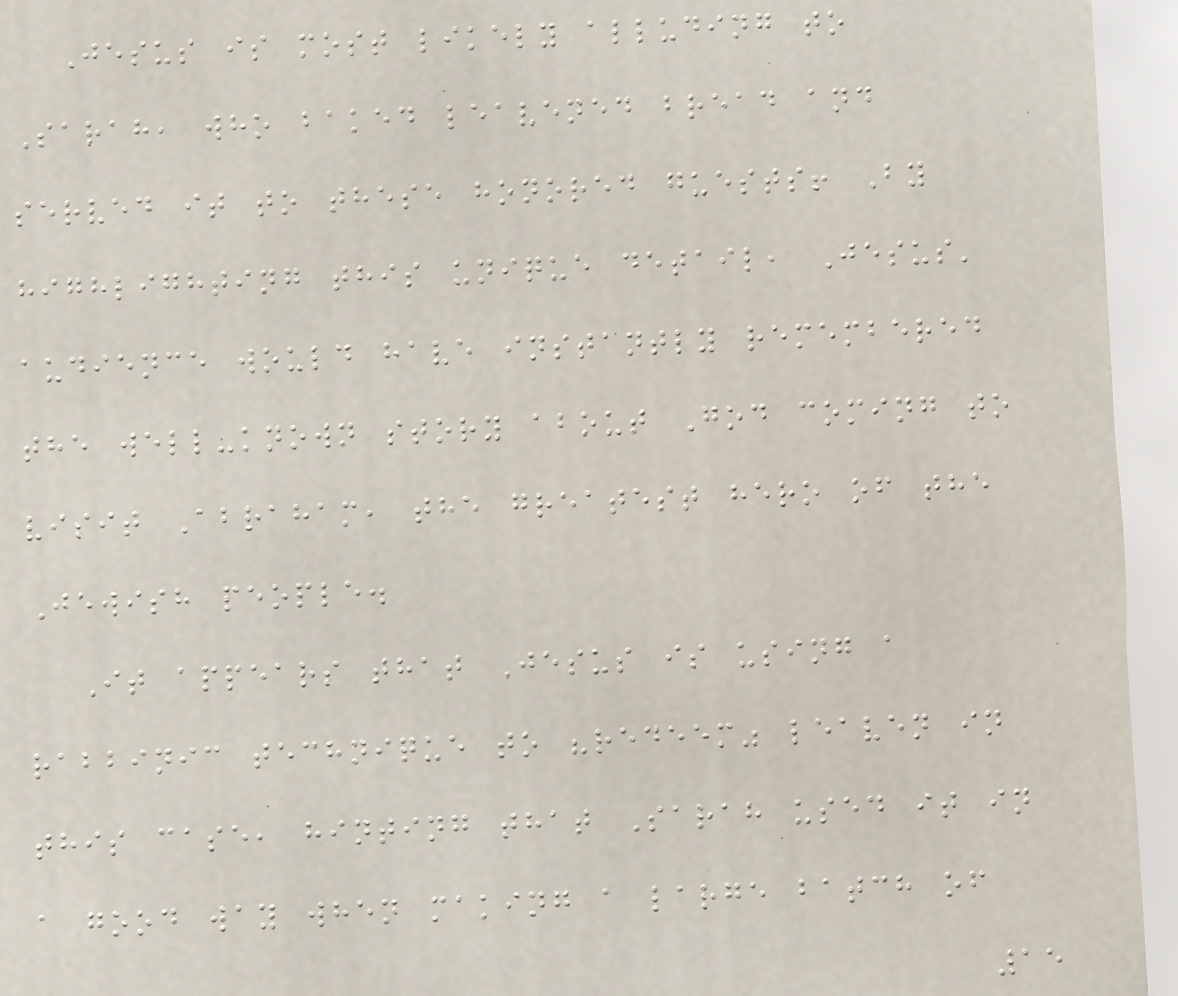Jesus is most likely alluding to
Sarah, who baked leavened bread and
served it to these honored guests! By
highlighting this unique detail, Jesus'
audience would have instantly remembered
the well-known story about God coming to
visit Abraham, the greatest hero of the
Jewish people.
It appears that Jesus is using a
rabbinic technique to "redeem" leaven in
this case, hinting that Sarah used it in
a good way when making a large batch of
15
